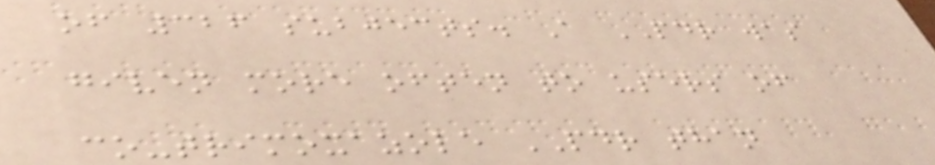of 326 subjects. A PDR was
given more often to users of
co-trimoxazole PDR than
